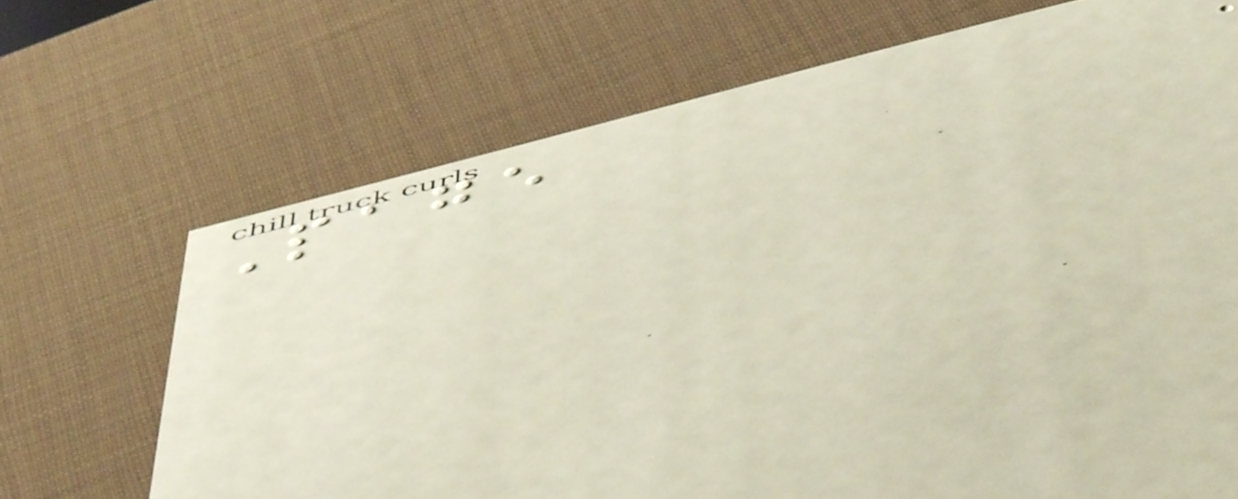Page
